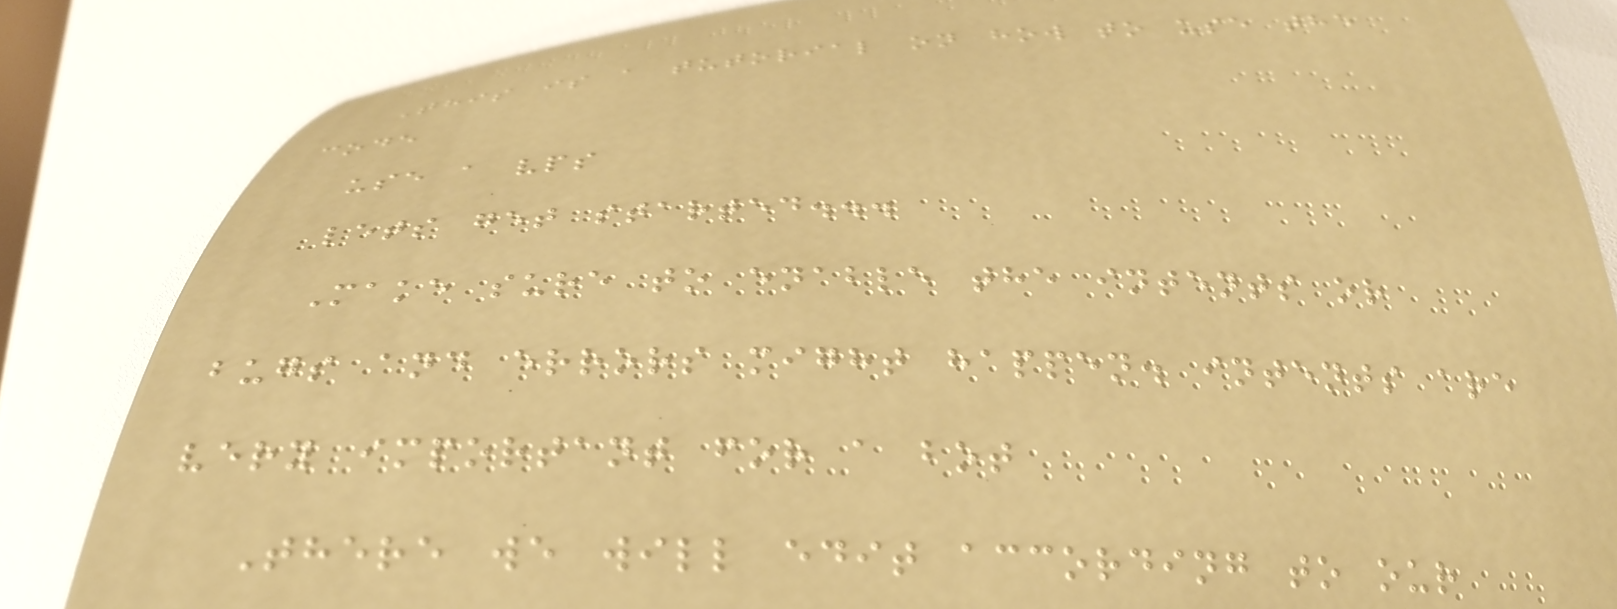This is a tutorial on how to use the
code
use a vps
lets get started...
Make sure to enable the intents or
bugs and errors might happen. intents are
very important for a bot
There we will edit according to our
